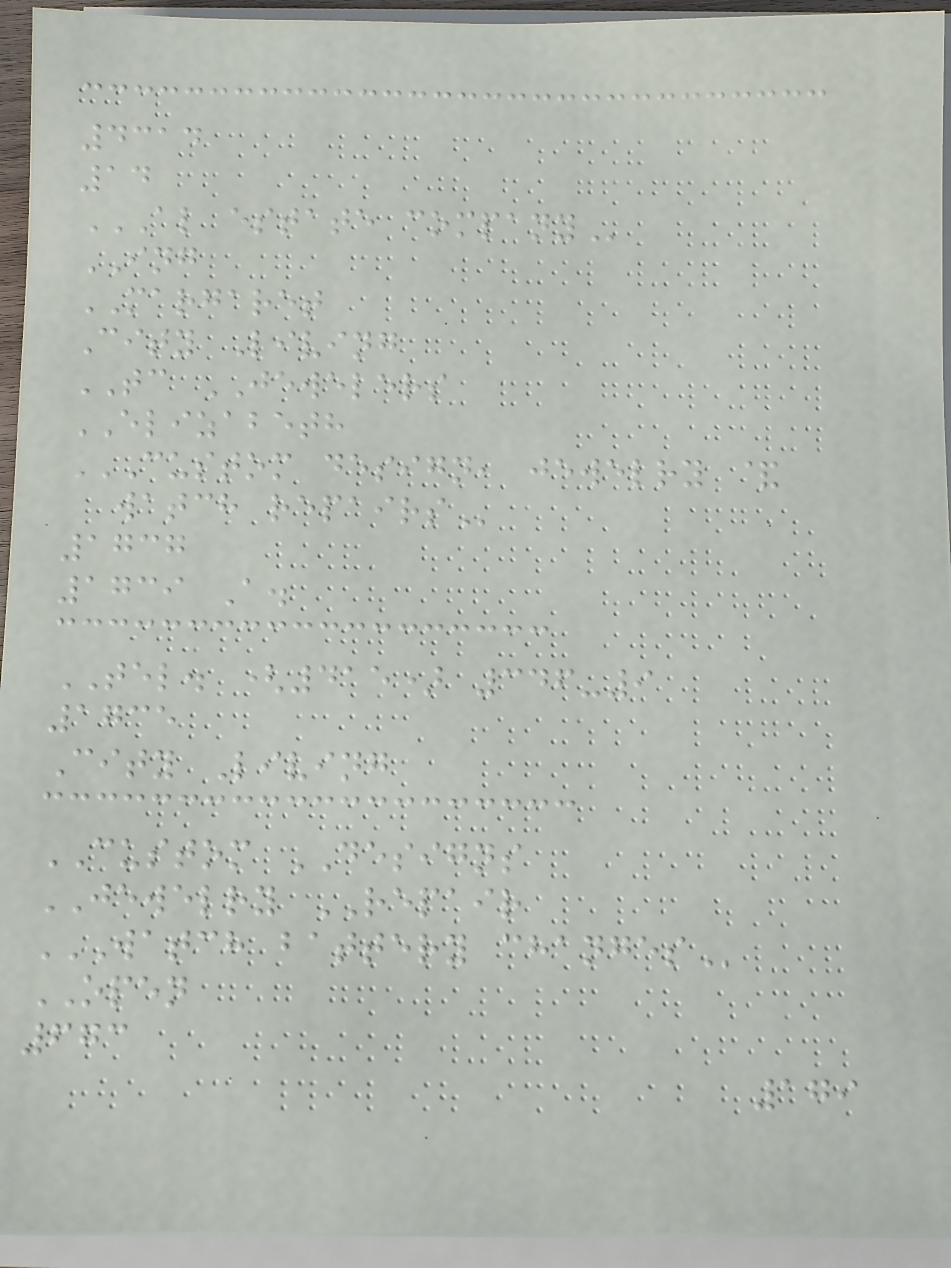4314
14
AL ESTATE COMPANY
ING
MARGARET
City Living
TC JEWELERS
ELIZABETH
CUSTOM DESIGN, JEWELRY &
WATCH REPAIRS
1737
1739 A.
TEL. (415) 346-9
1735
City Living
CUSTOM DESIGNS
JEWELRY REPAIR
WATCH BATTERY CHANGES
OPEN
673
179
